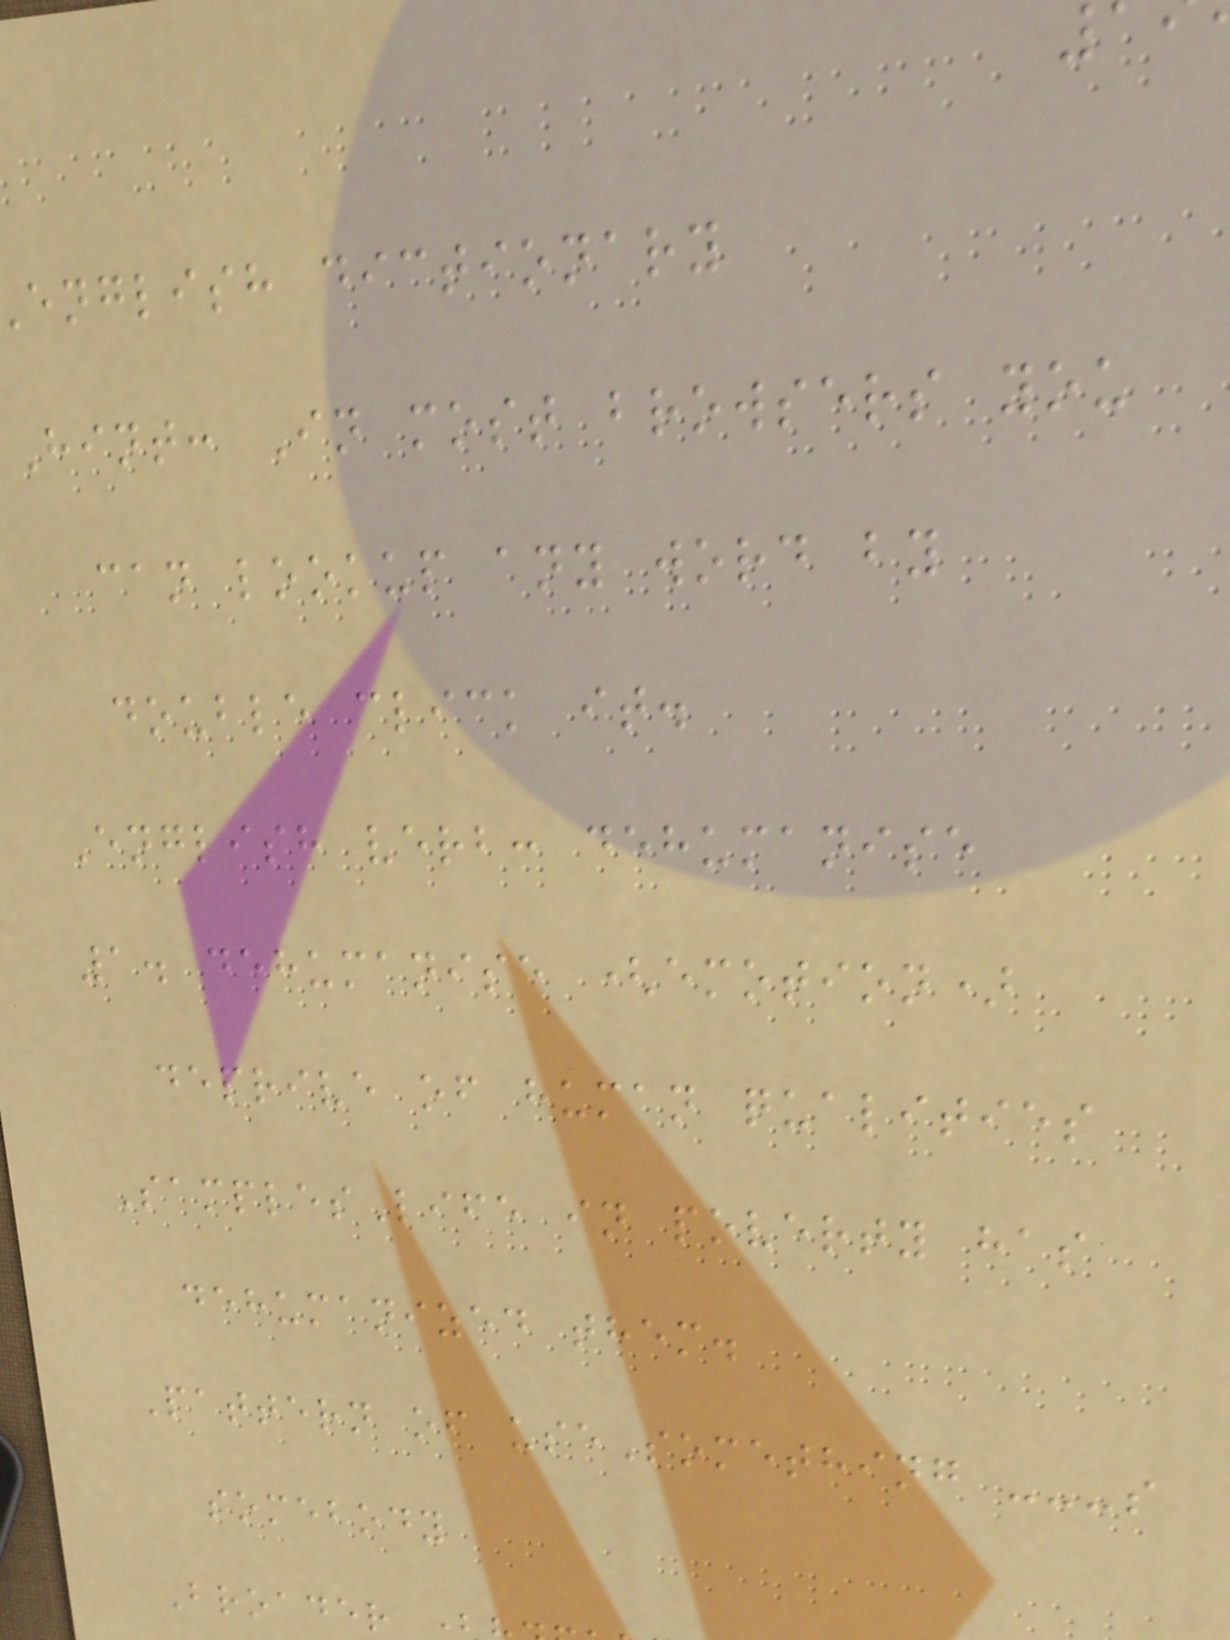english dictionary
Hint: In most browsers you
can lookup any word by
double click it.
English verb: dehumanise
1. dehumanise (emotion)
deprive of human qualities
SamplesLife in poverty has
dehumanized them.
Pattern of useSomething ---s
somebody
Broader
